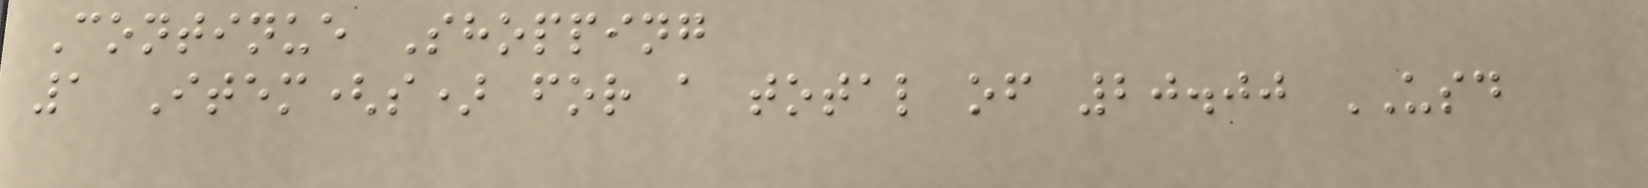Continue Shopping
1 Item(s) for a total of 20.00 USD
